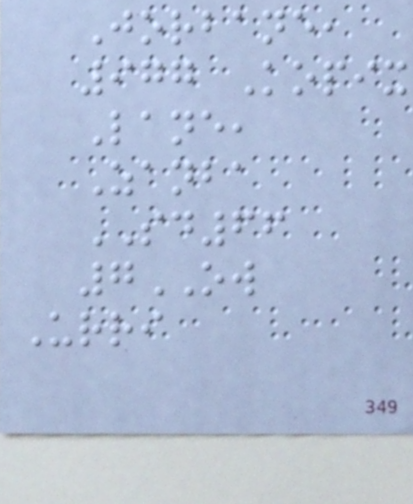Jorbane,
977 Kopix
Lane,
Zanba
SD66
7OW
Urri
